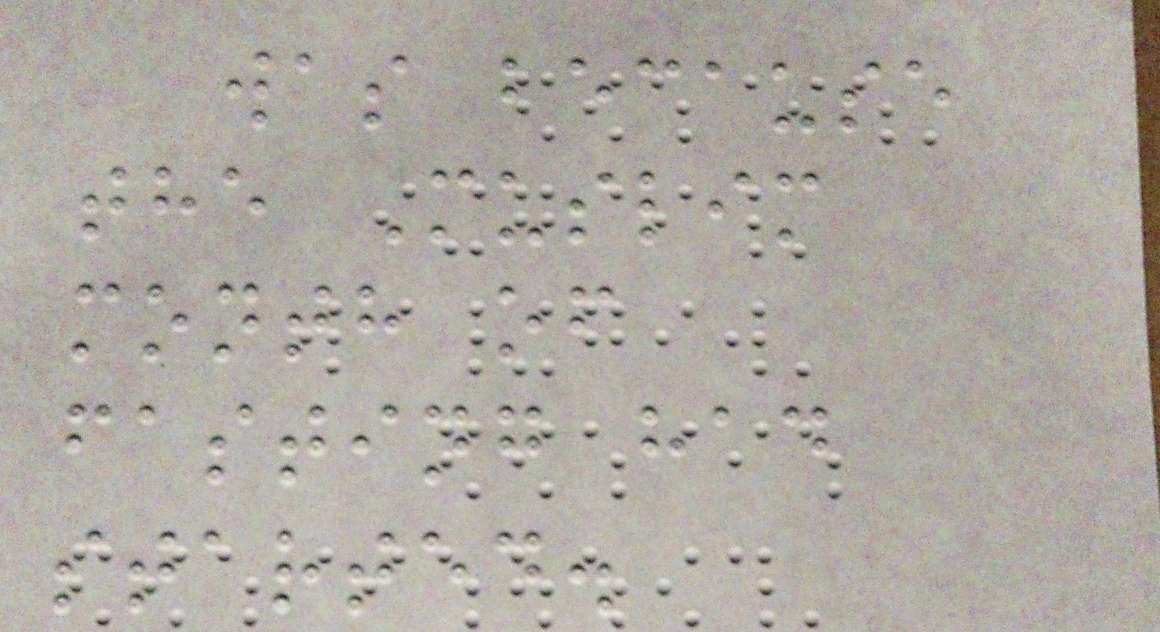was because
the Muslim
month of
fasting had
started.
